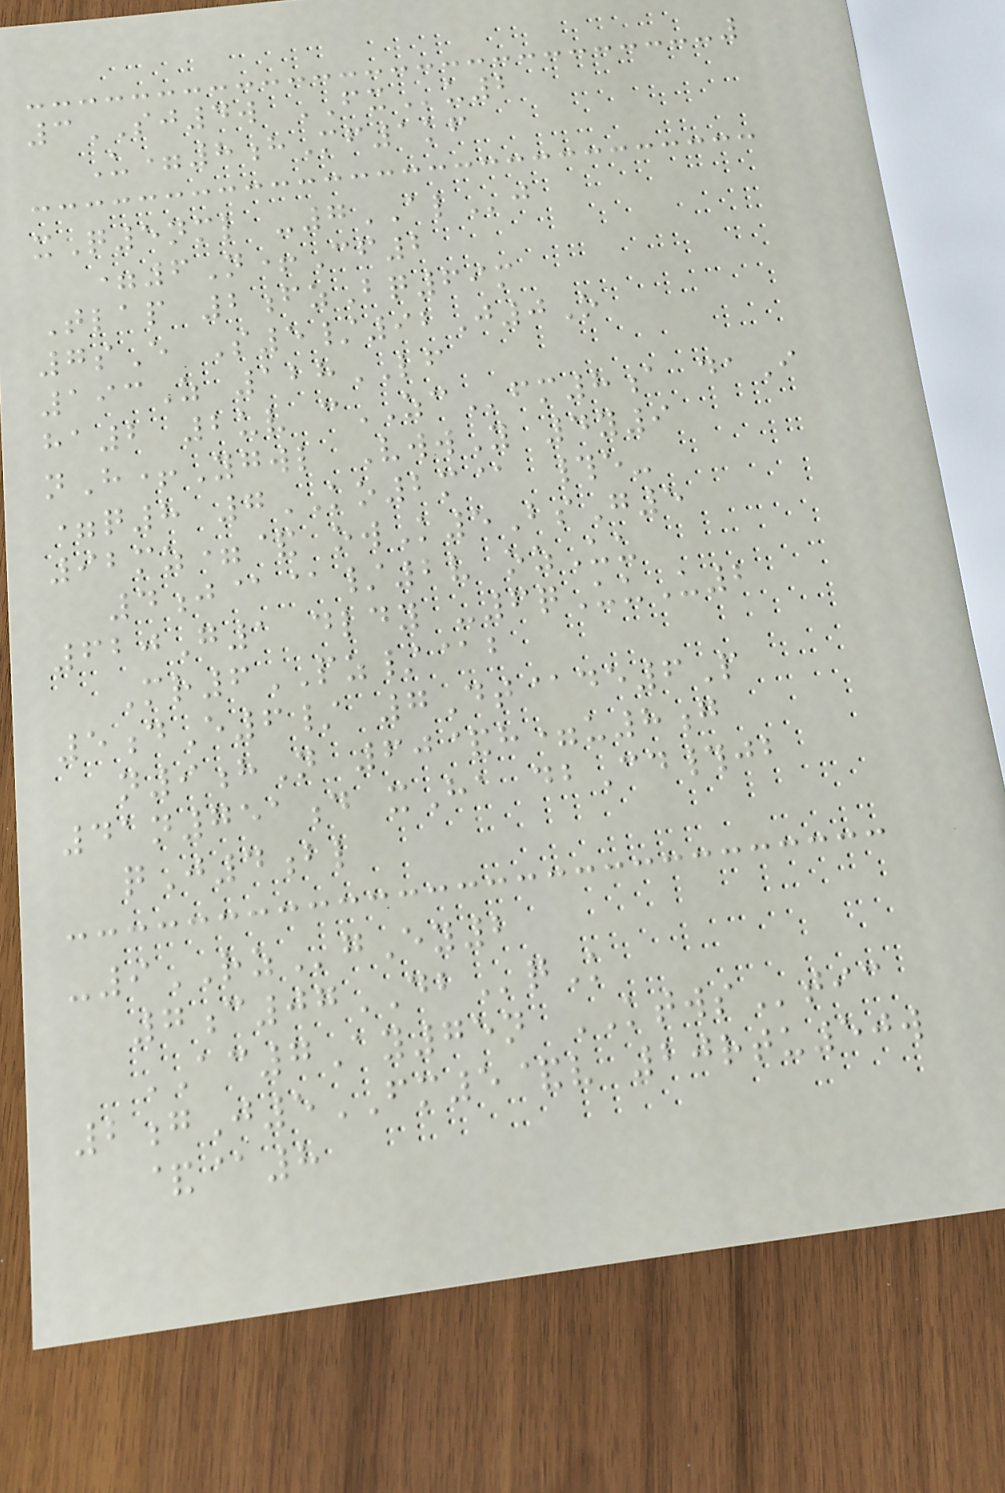3SJ4w FXu2
U=8hMf1kf
xQ5nml -7ALj
=6N+Cf2
Tlap 2fzBq69m
7sE S5/92J0O
193Z 128LF
ha2 2uv cZCfm8a daI
nH+Ygwl VwwY 4y9
=q8 7KO2m@ #e-
92mz=& owK5BsG5
4j@@/2v ozUu
620G1 dldy -6qUuU2
Mr6PZ/@b
5dE6/ 7Dt@de6P
n9hN 60&h=u8g
41n751d xHa dbCd#jb
qJ4bl
-9RZgEy2
7c07DBqK
AC7Ay75n KTWStic
2gJ5FM5&v 20rtu50w
&@8
